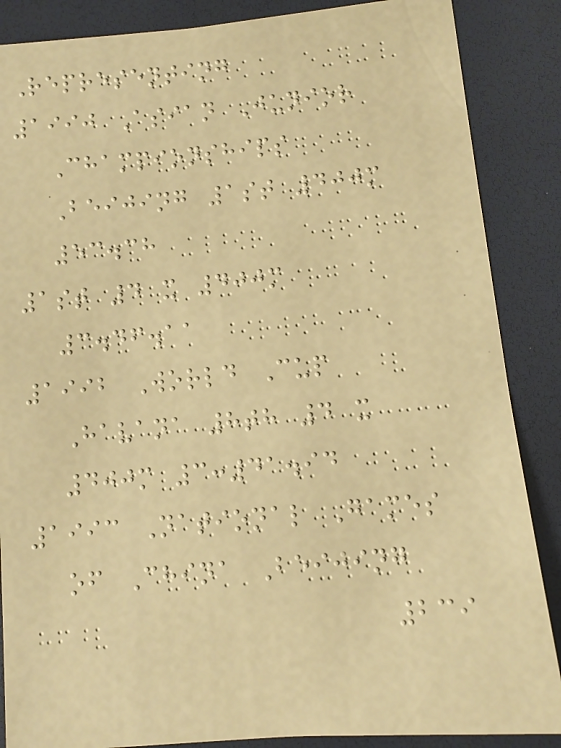Representing
1990 Asian Junior
Championships
Beijing 1st 400m
53.38
1st 4 x 400m
3.46.11
1992 World Cup
Havana 8th 4 x
400m 3:41.94
1993 National Games
of China Beijing
239
